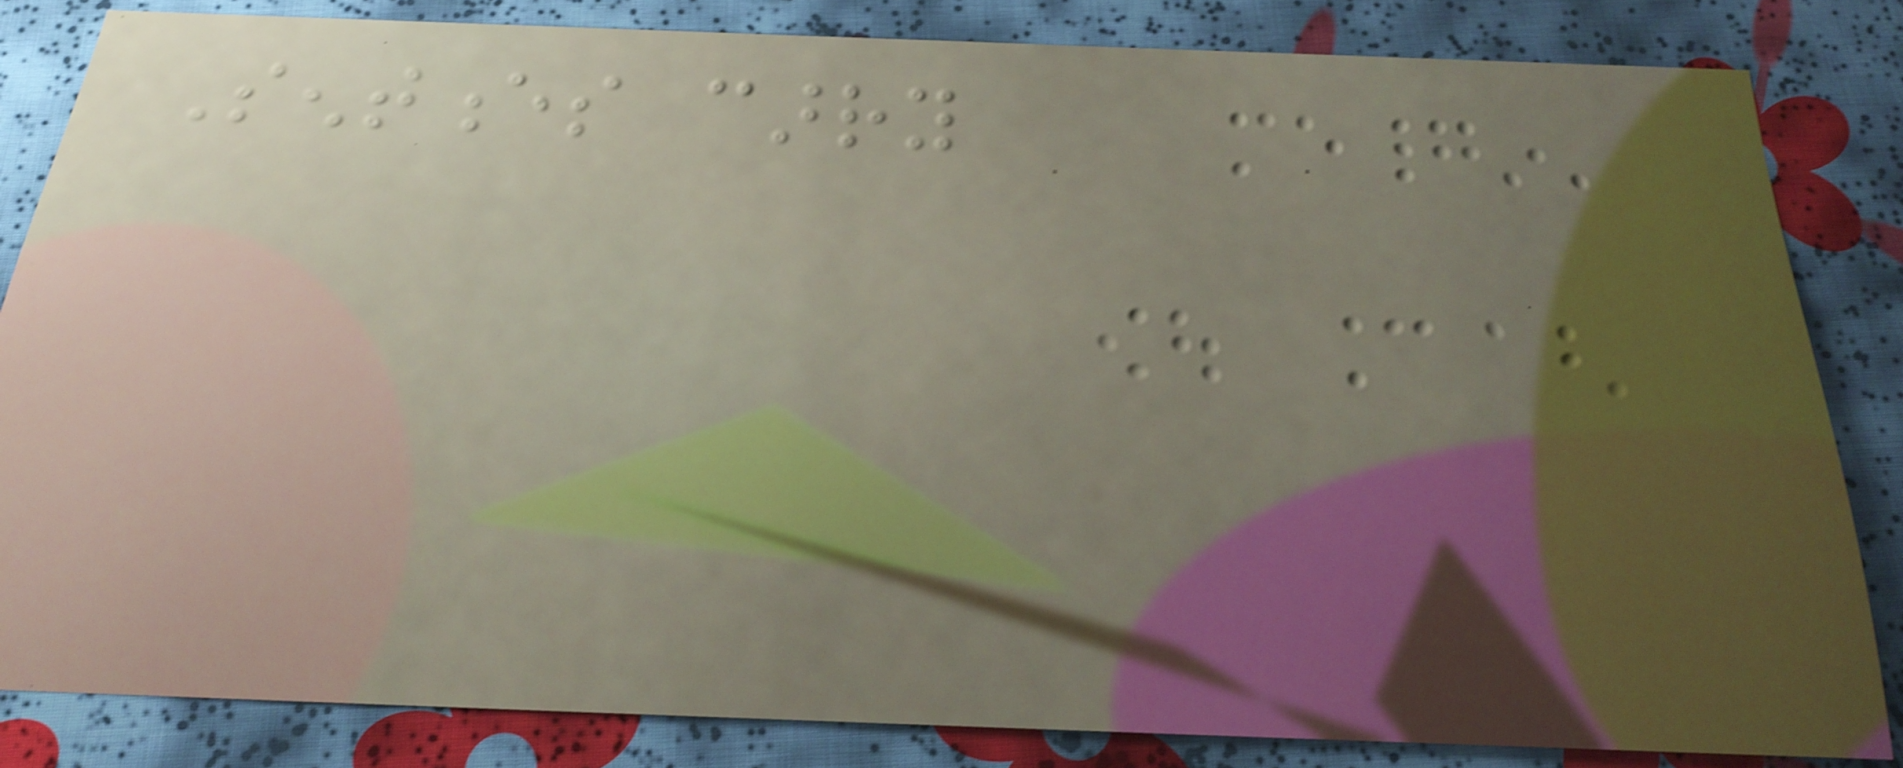Sentences carry
